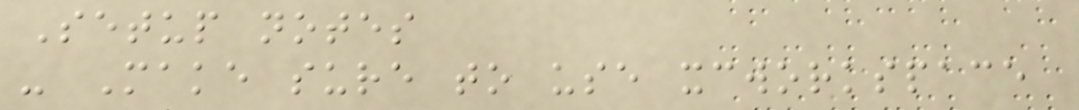Setup notes
- Make sure to use xcworkspace
